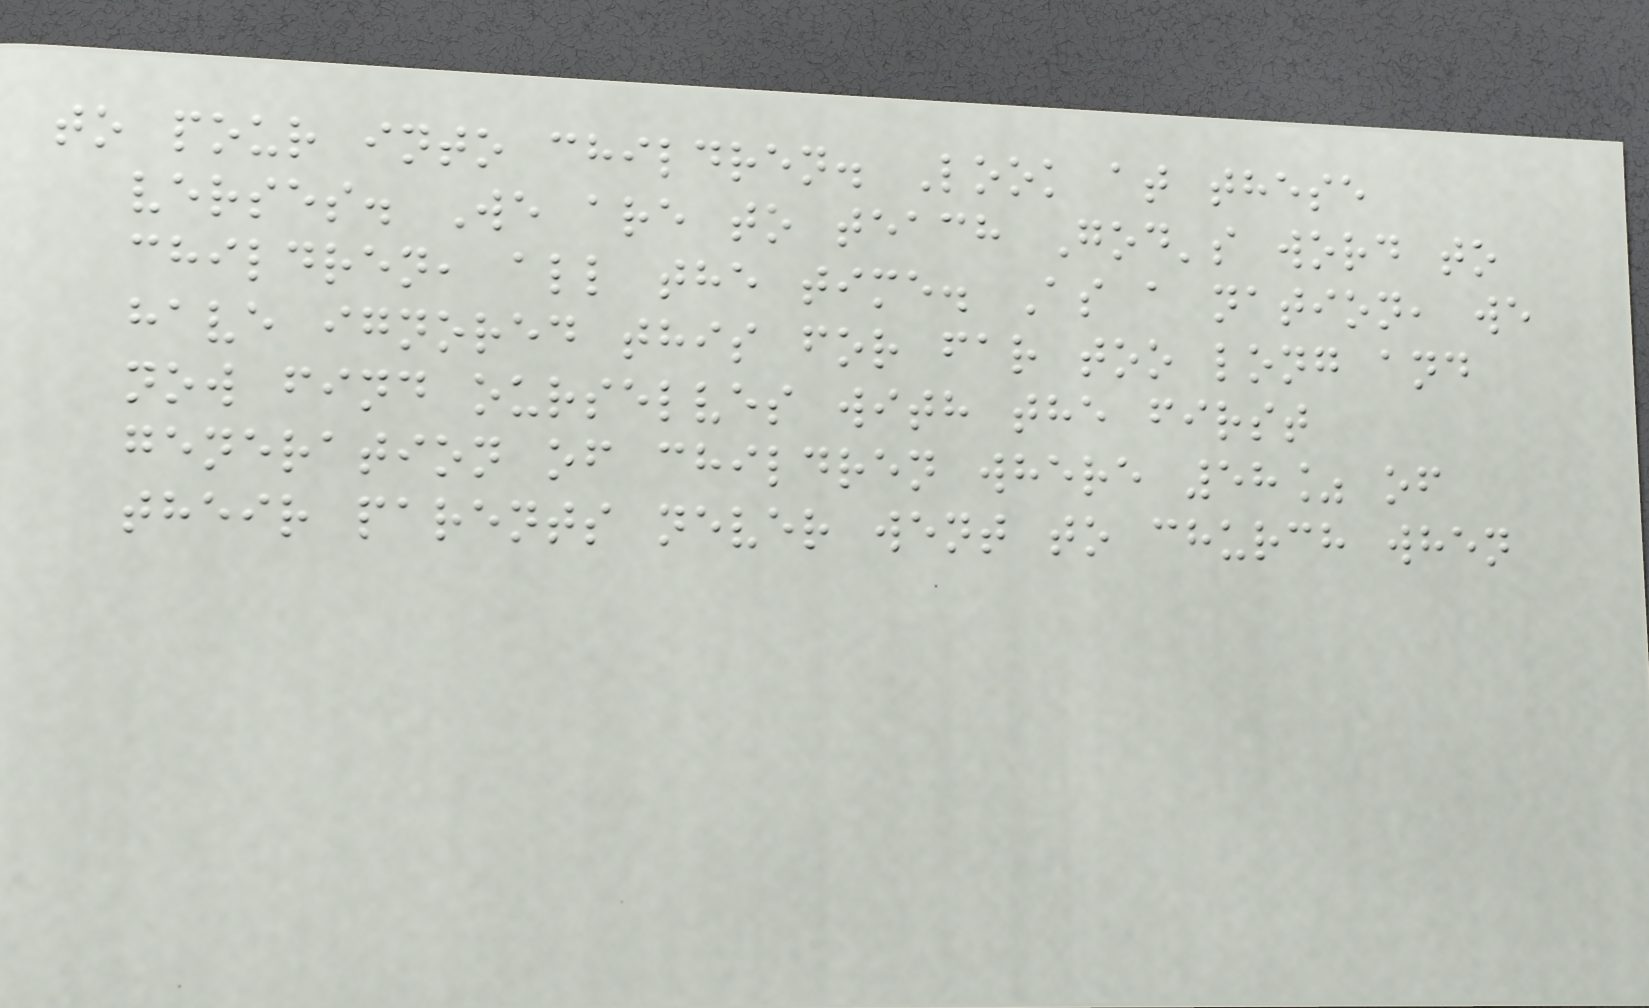to pour into children. Look at these
verses. We are to teach God's word to
children, all the time. As a nation, we
have ignored this for far too long and
now find ourselves with the first
generation of children where 58% of
their parents never went to church when
